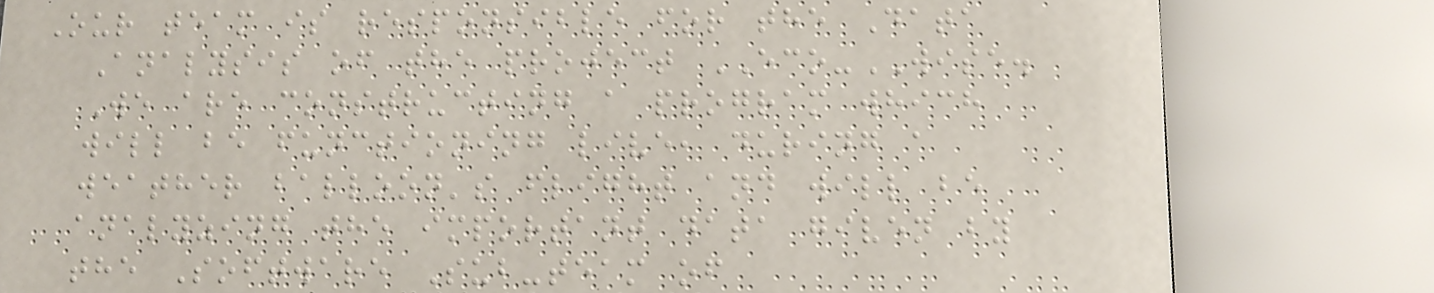Our team is responsible for the Data
Analysis of the project ECO-WISE.
We are constructing a program which
will be functioning live, during a
weather balloon's flight and will be
analyzing the important data given by
the Software Sub-team of
